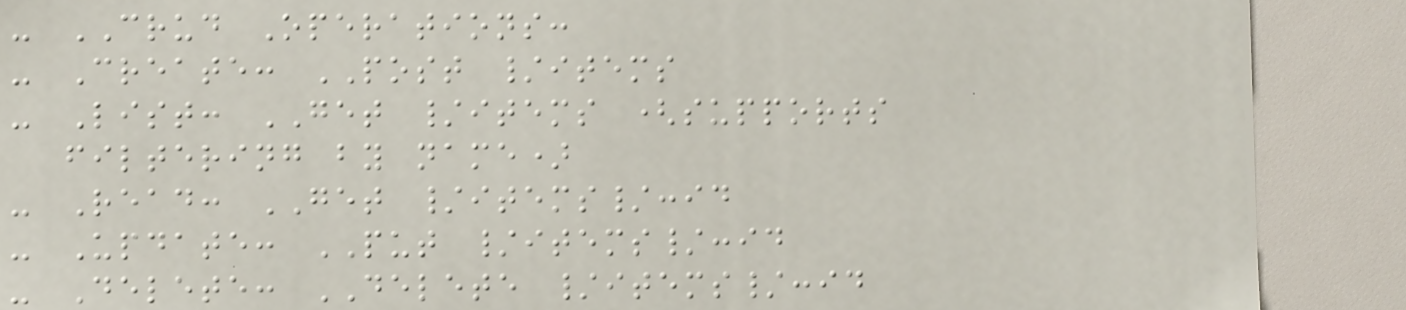- CRUD Operations:
- Create: POST /items
- List: GET /items (supports
filtering by name)
- Read: GET /items/:id
- Update: PUT /items/:id
- Delete: DELETE /items/:id
